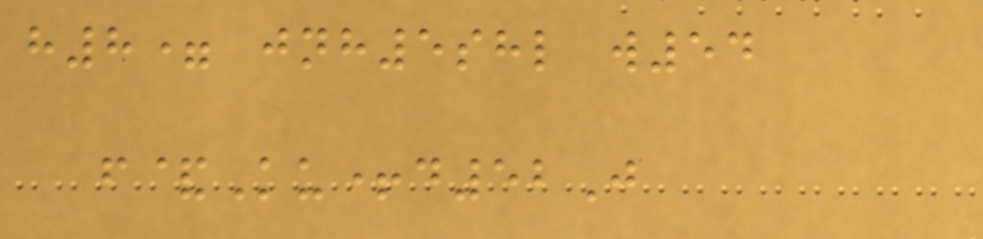h8= jnh5shl w54
f&Ku+d52J
